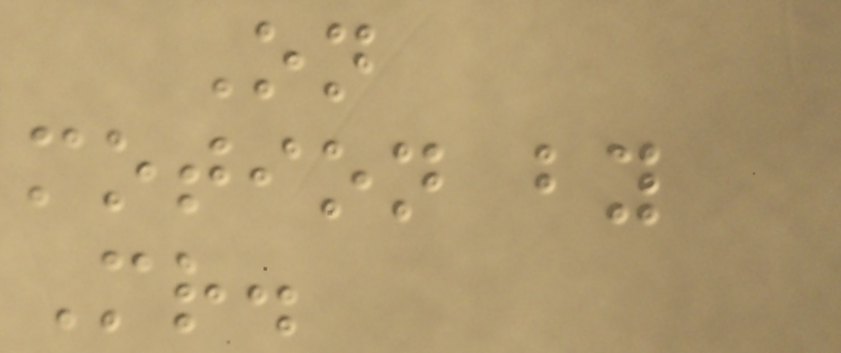On
motion by
Mr.
